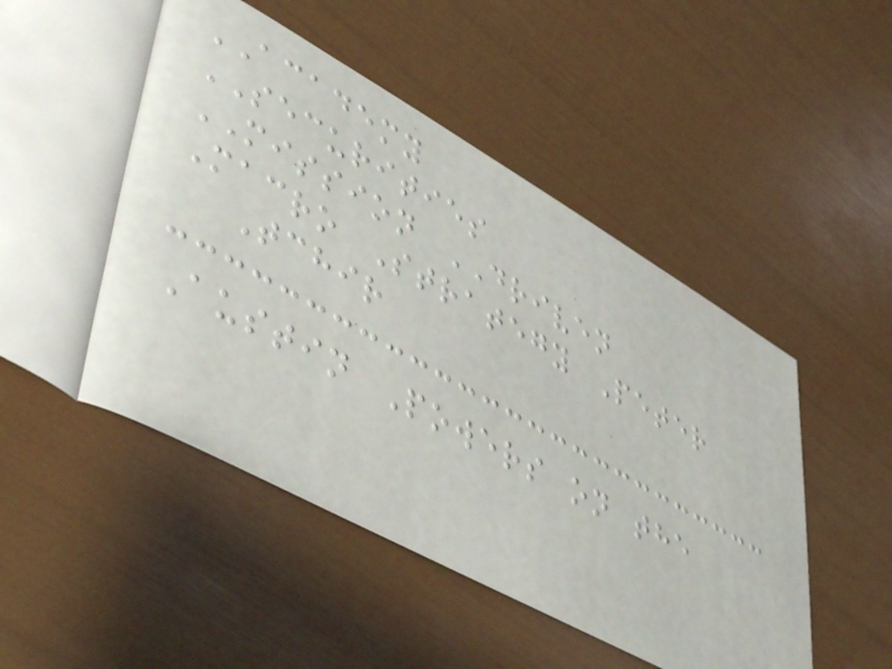ACADEMY
SECURITIES
MISSION DRIVEN
Macro Strategy Peter
Tchir
Austin Powers on the
